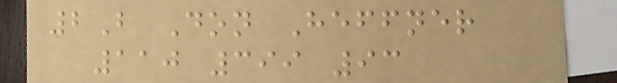2B Don Heffner
110 399 93
